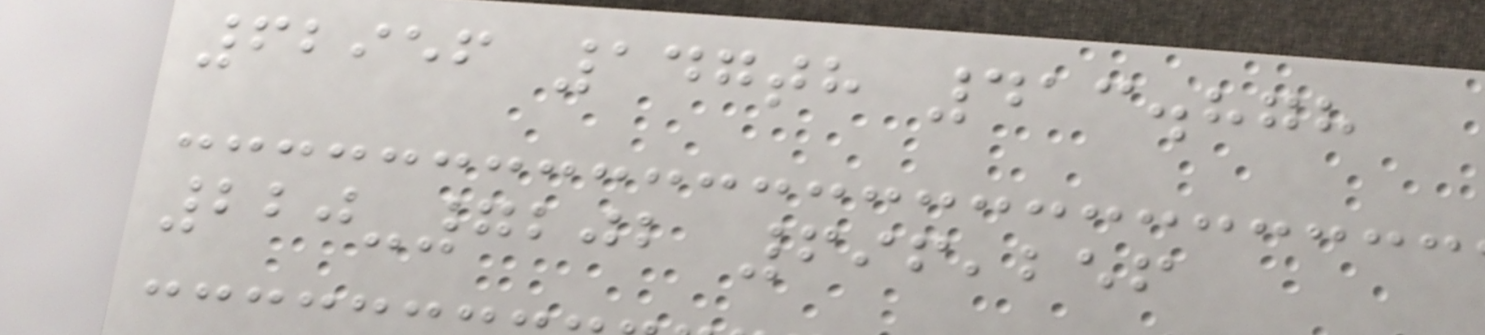62956 147th 413.878
220-7202 696,256
